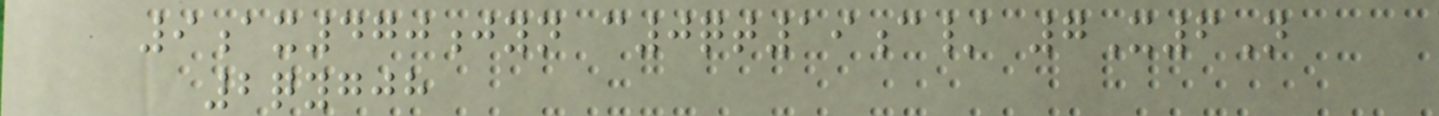9ax470jyn c0qt19c/ 7X6N
2qygjh
